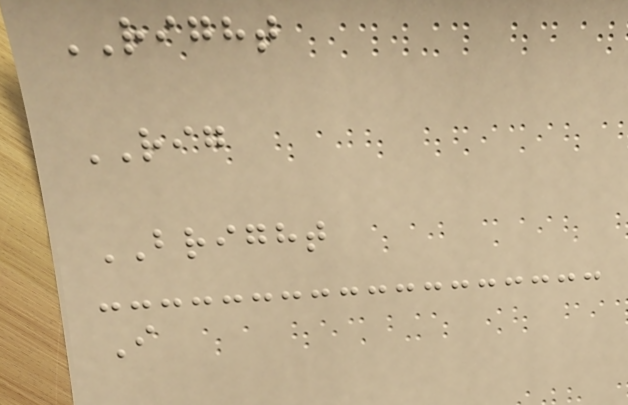RIGHT
RIG
BRIGHT
I
